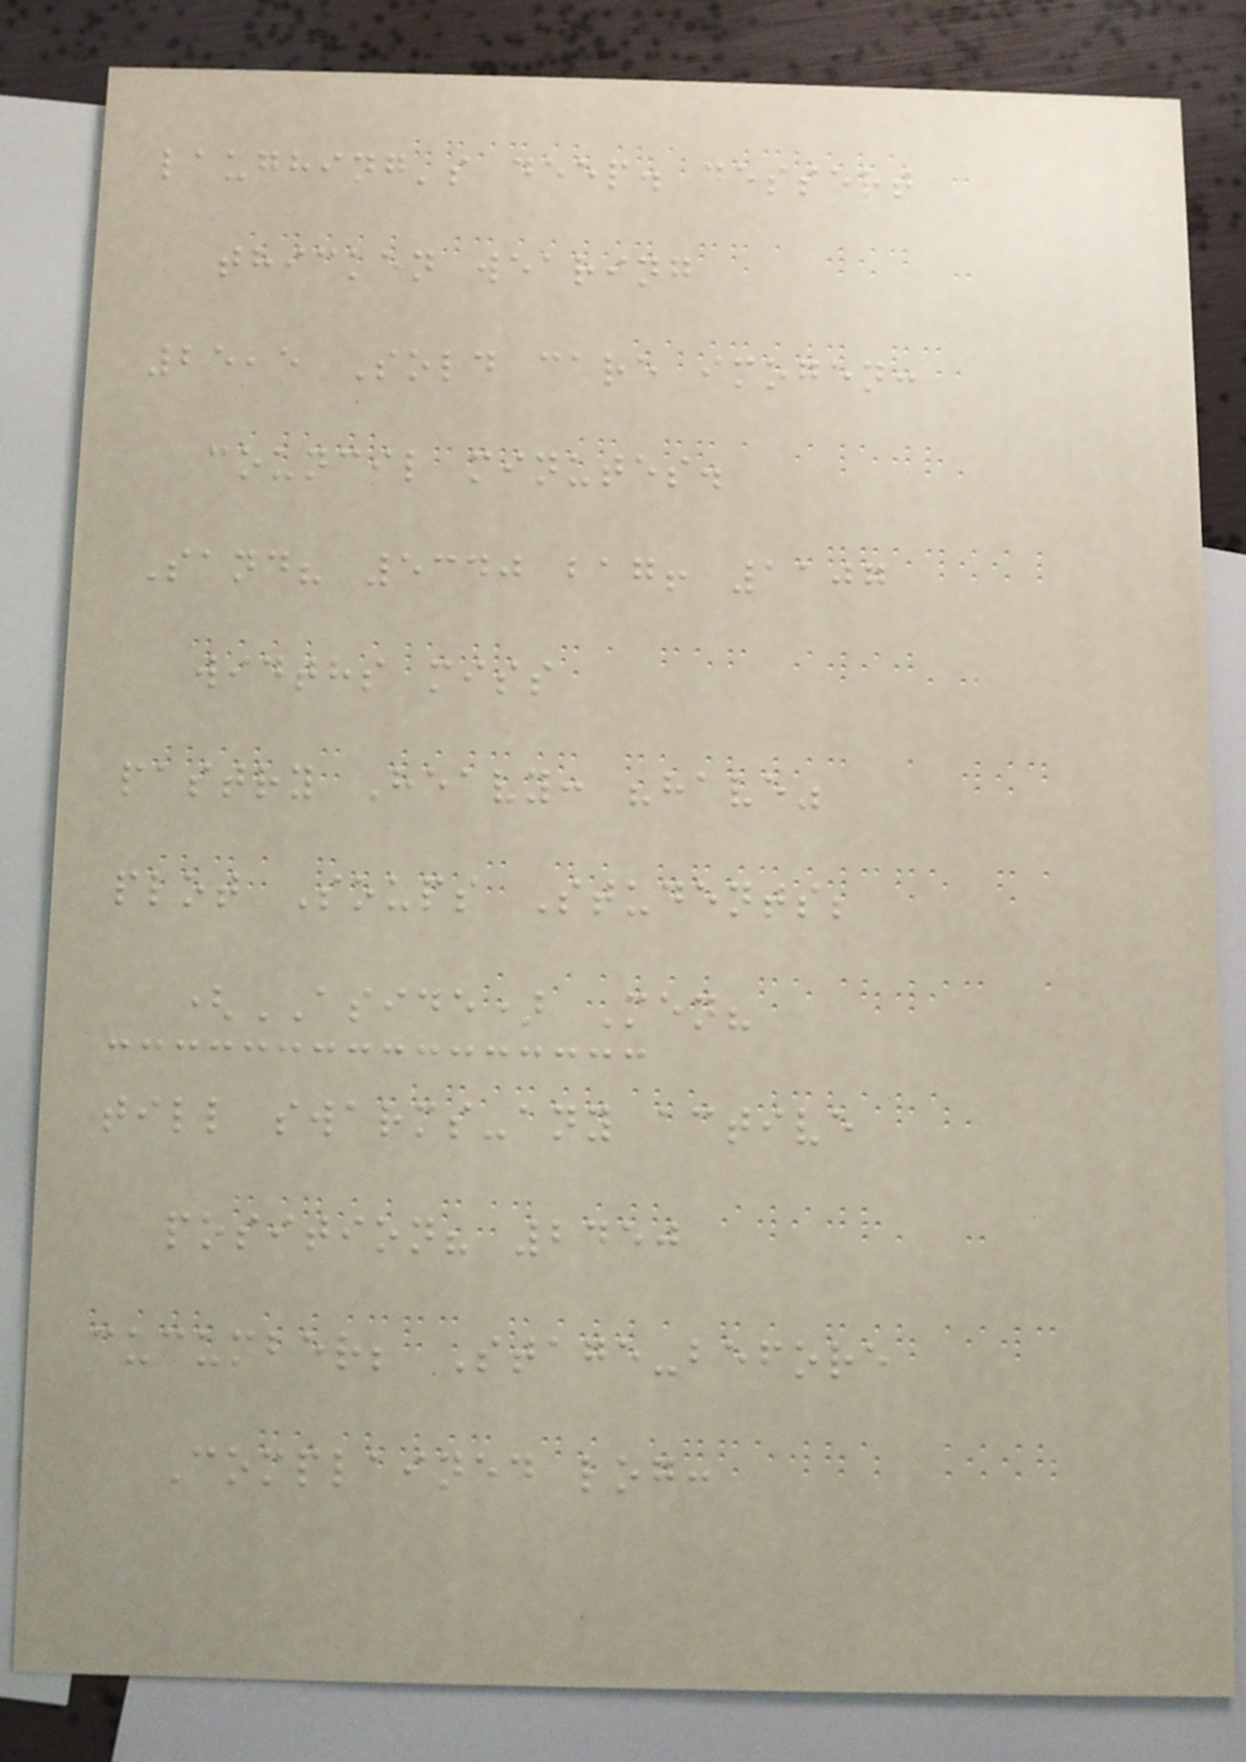laughing's deep. dessert
thicken wearing
2525 Sold care imogen:
council minutes.
Sand? 5340 bag! 1107
widths miss
pastry Heavy: "have"
plot Soups Students;
(ASIDE) Men?
till swarms-any active
position? 2450
cucumber; Stage-before
Complained log:
